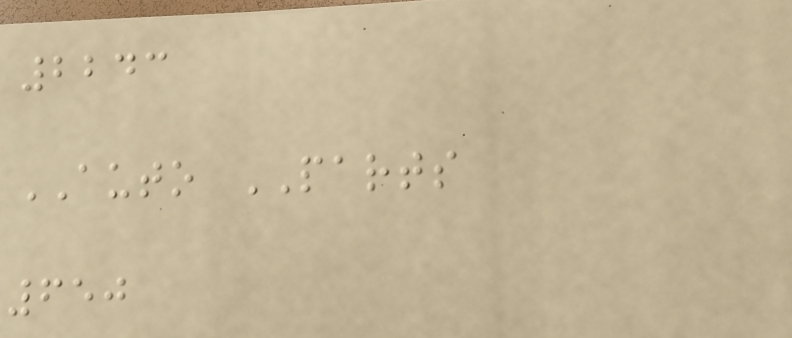2243
AUTO PARTS
650
